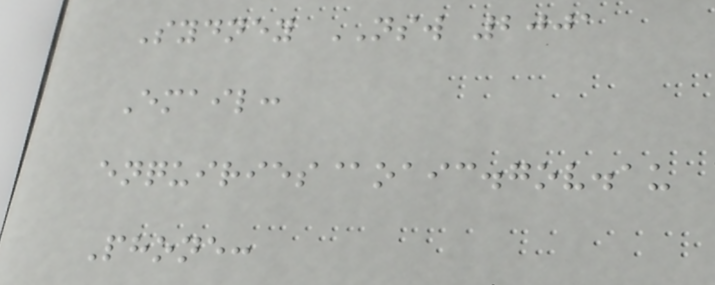Sydney NSW 2001
Email:
enquiries@oaic.gov.au
Phone:
